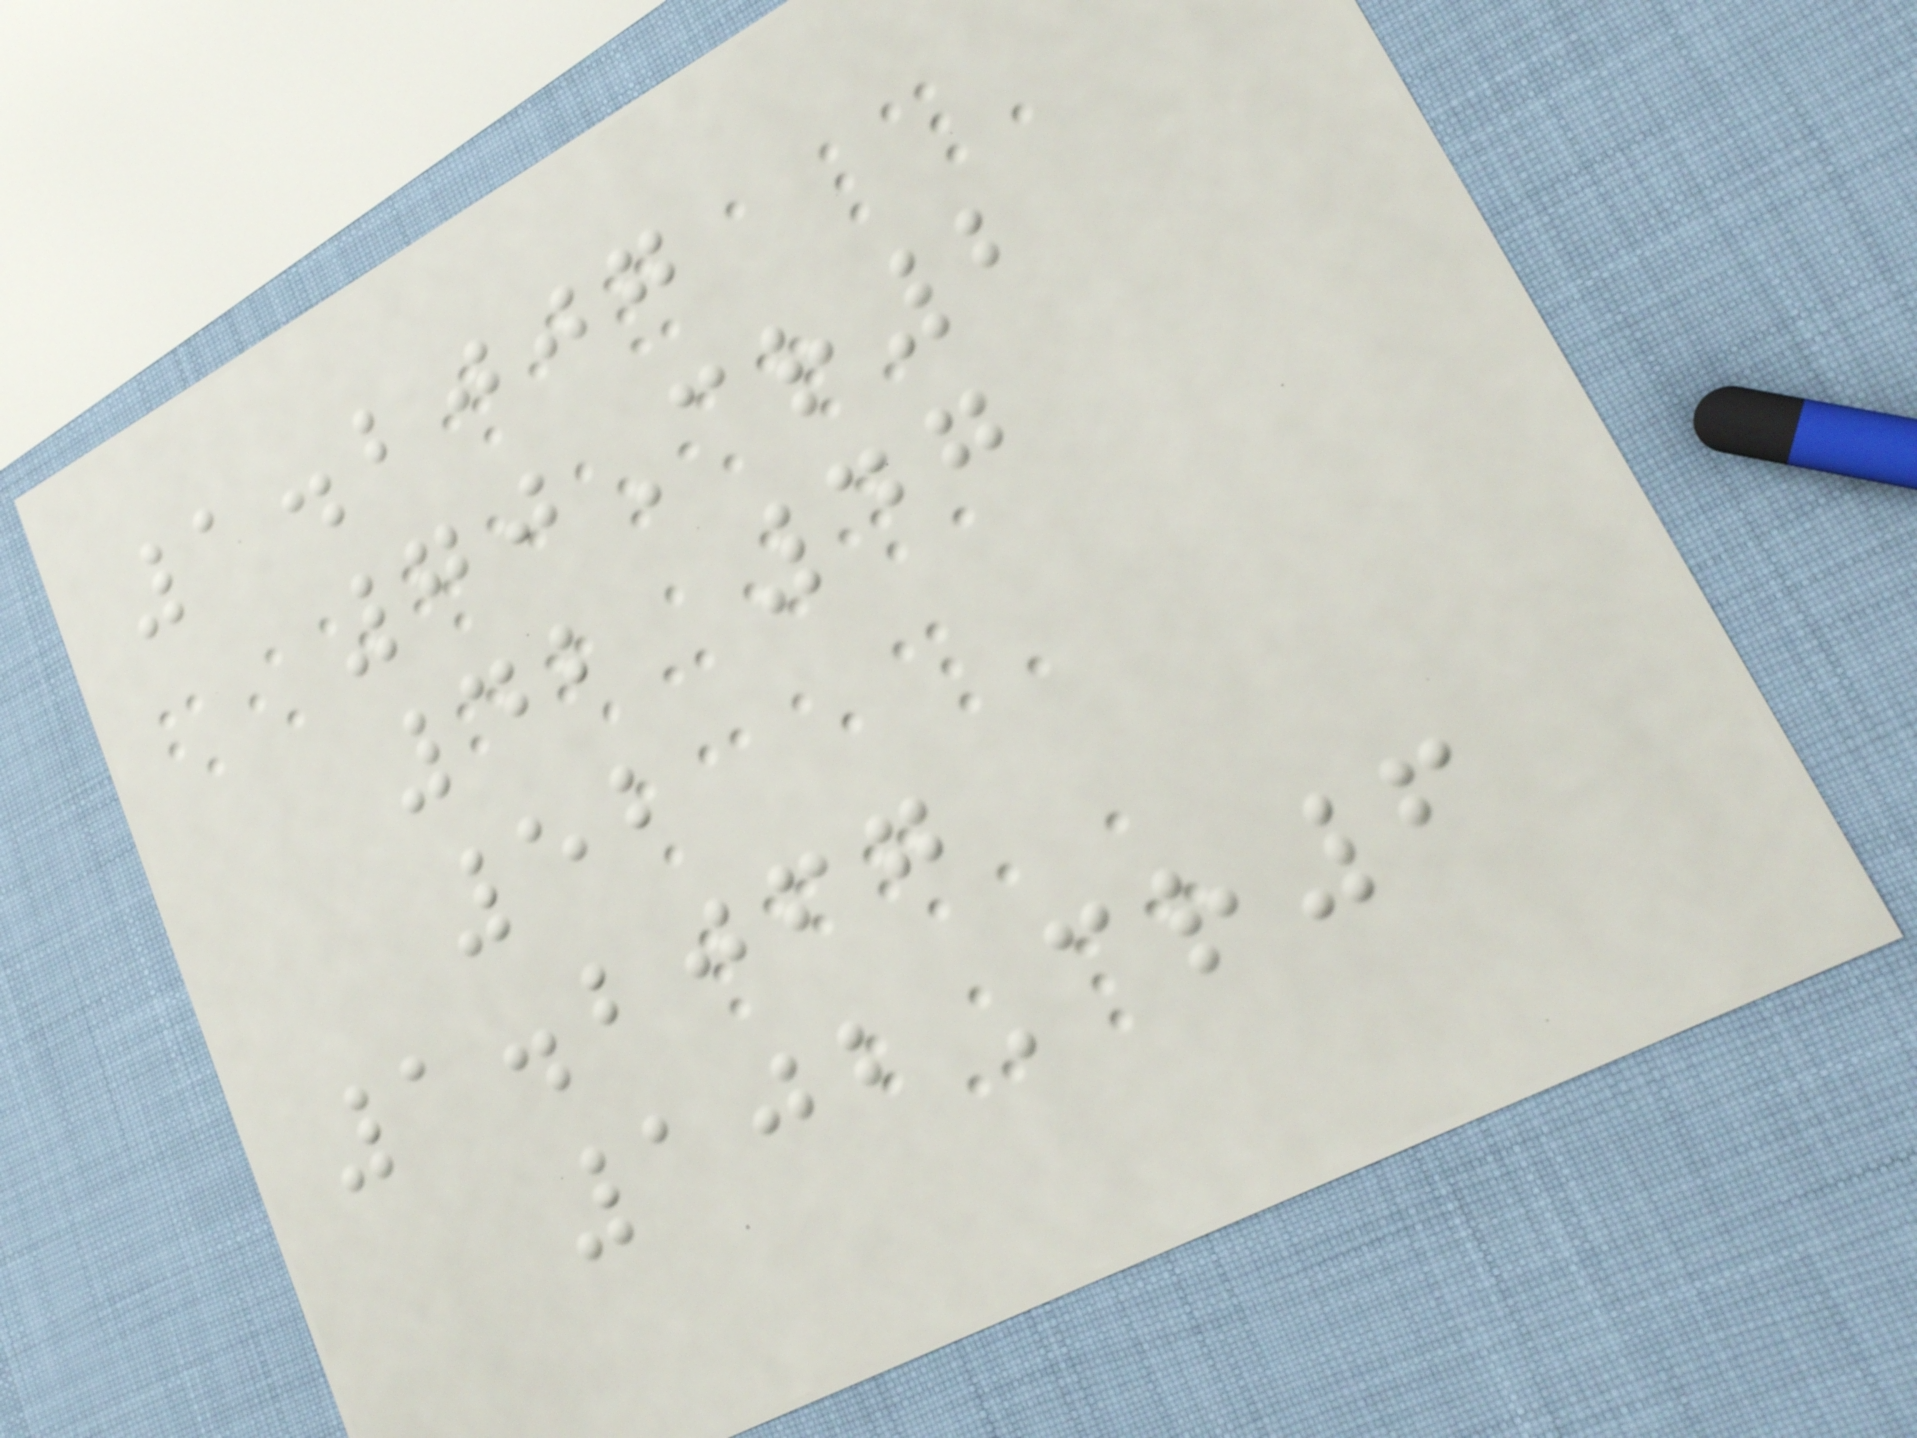1.2007
70Cr2
42 47
52
1.2067
102Cr6
